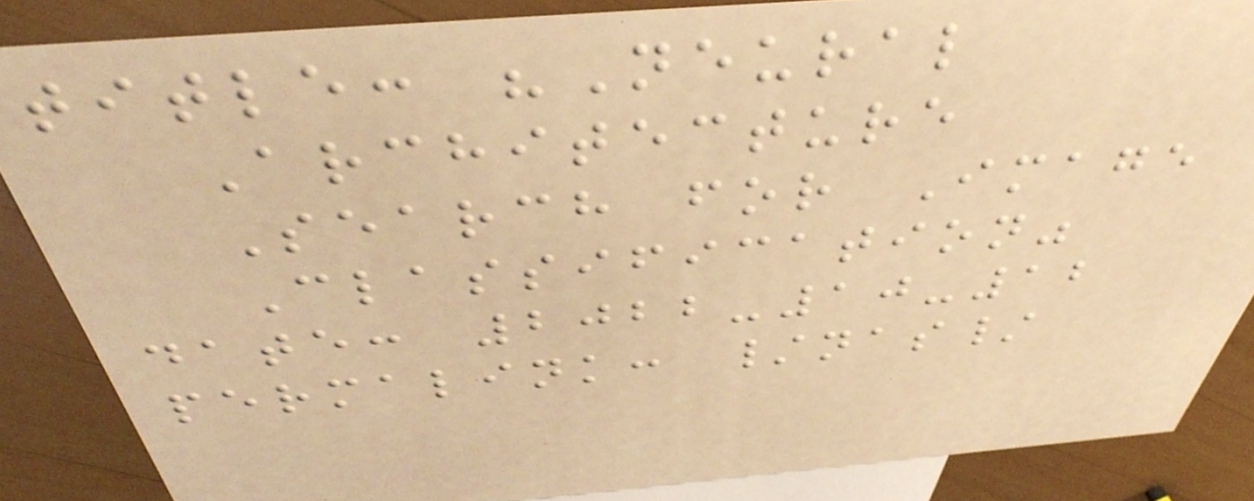title: "Neural
Architecture
Search for Image
Classification"
date: 2022-10-12
permalink: /nas/
